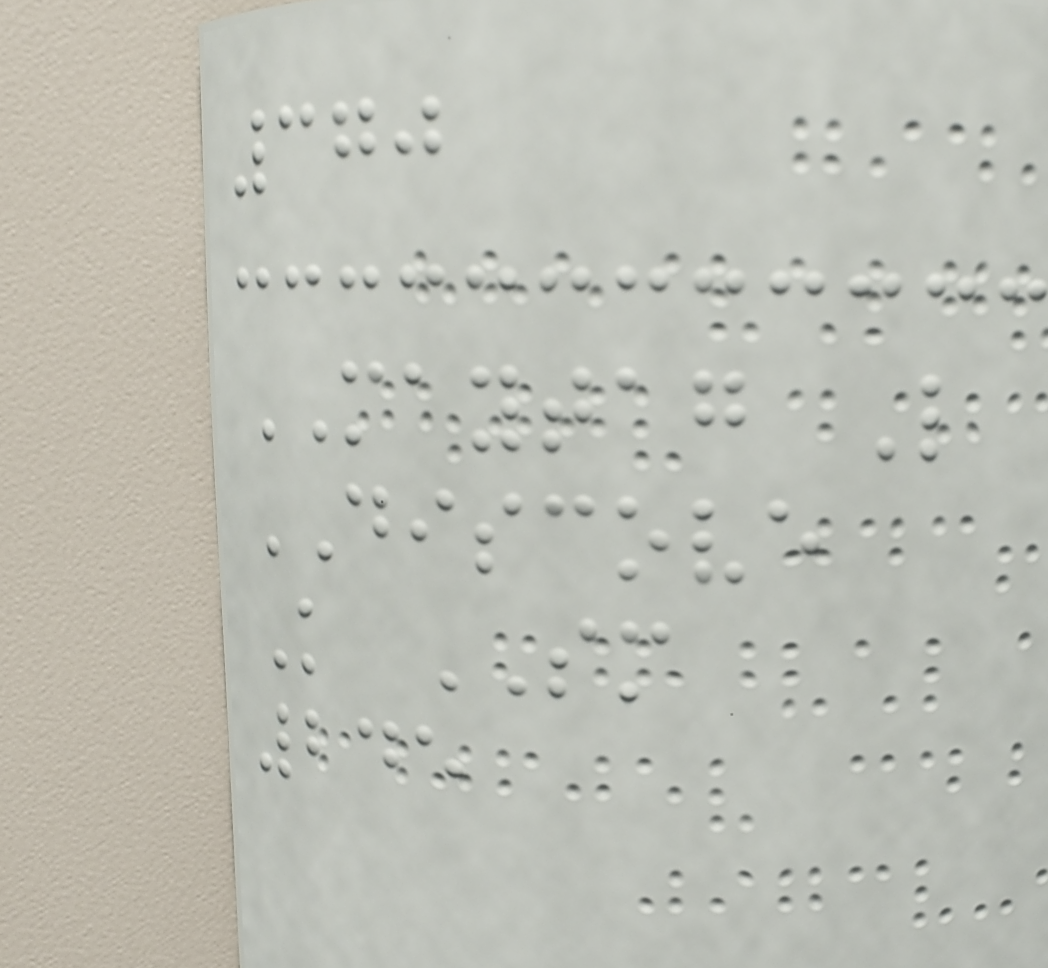370
MAYTAG L
DISCOVE
K SM
245
